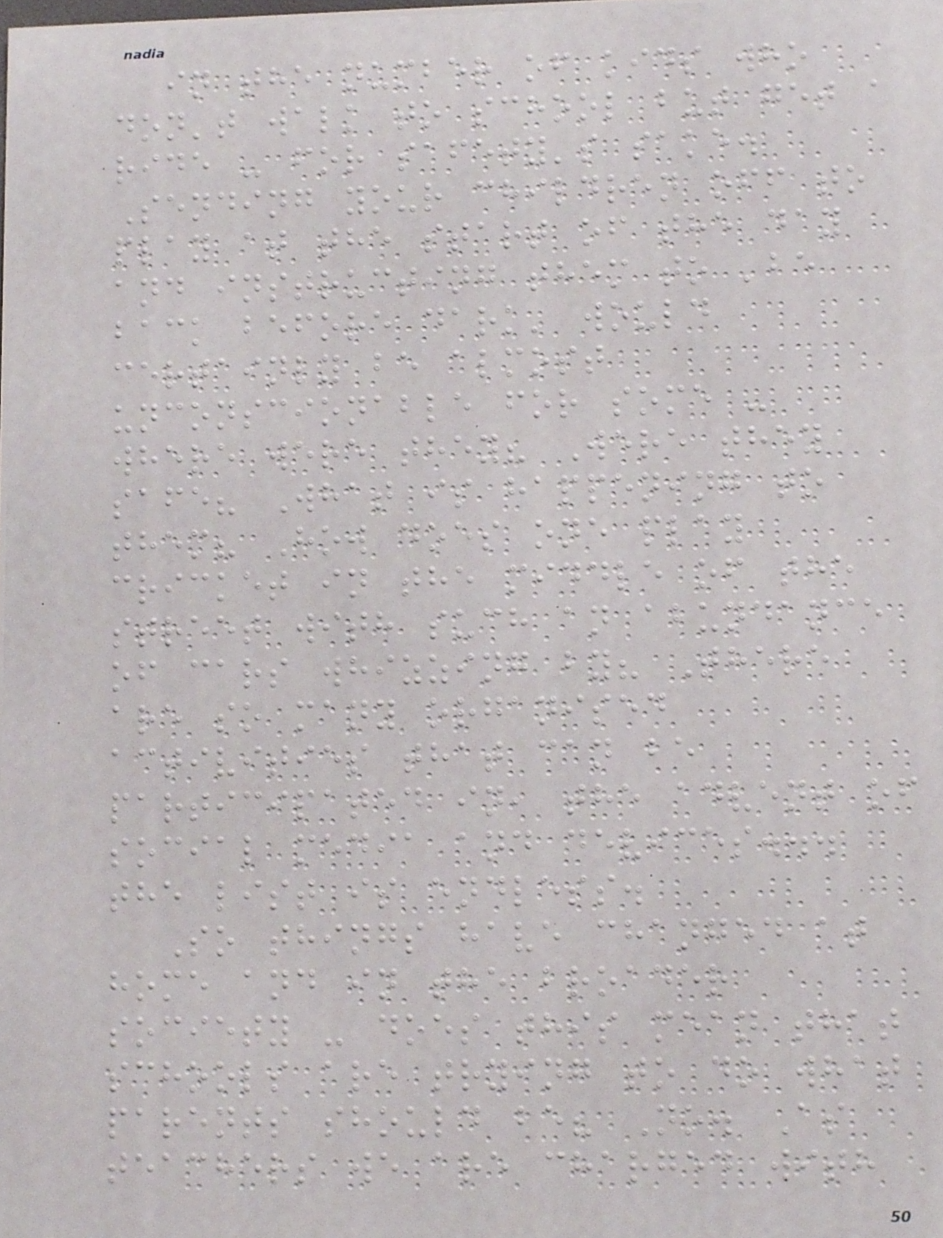in the number of kids who
don't walk to school but get a
ride - for safety's sake.
Sending your children off to
play at the start of the day
and instructing them to 'be
back before dark' would
certainly be almost
unconscionable for some -
where were they? Were they
safe? What is happening to
them? How does one play
cricket in the middle of the
street with such an abundance
of cars whizzing by? There
are so many organised
activities that can be
participated in, the advent of
social media and devices...
the list is endless.
So things have changed at
home and in the broader
society - does this mean that
schools are trying to do what
parents should be? No. As
teachers we are charged with
